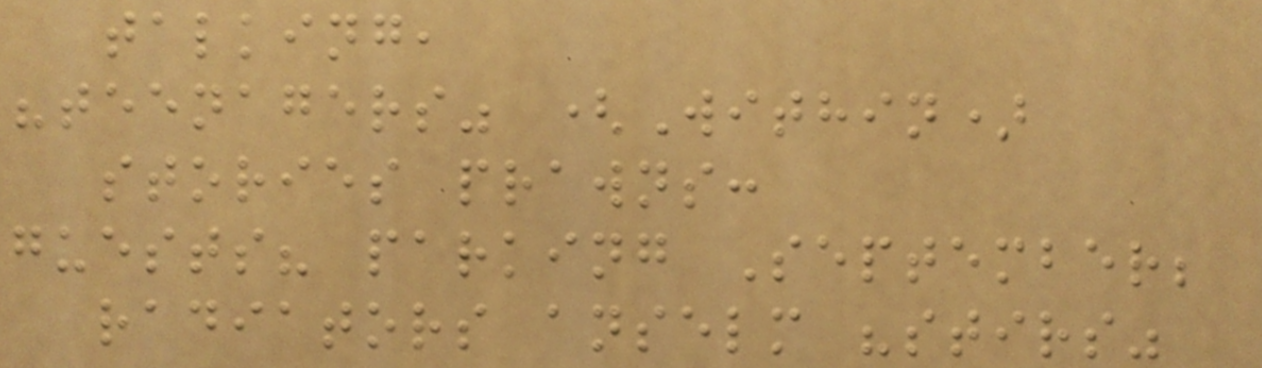talking,
"teenagers" (Within)
stories prawns:
guests? parking September;
radiators anselm "stirs"
